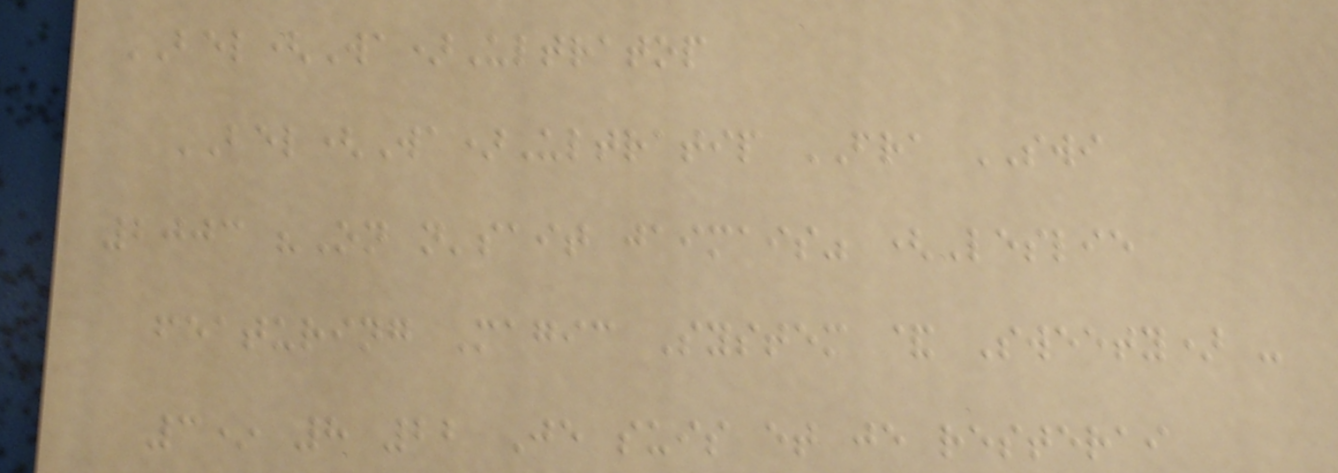BEL(Wa)Ultratop
BEL(Wa)Ultratip FRA SWI
2003 "On n'sait jaimais" (Leslie
featuring Magic System & Sweety) -
3* 8 22 Je suis et je resterai
